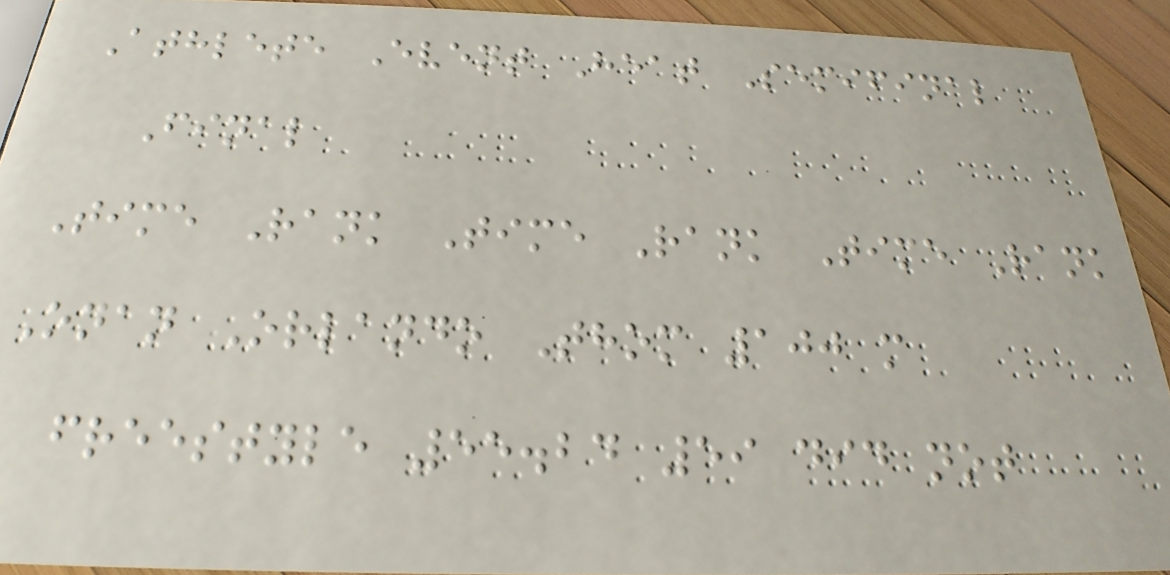Athlete Event Heat Semifinal
Final
Time Rank Time Rank Time Rank
Onan Orlando Thom 100 m
freestyle 55.24 59 did not
